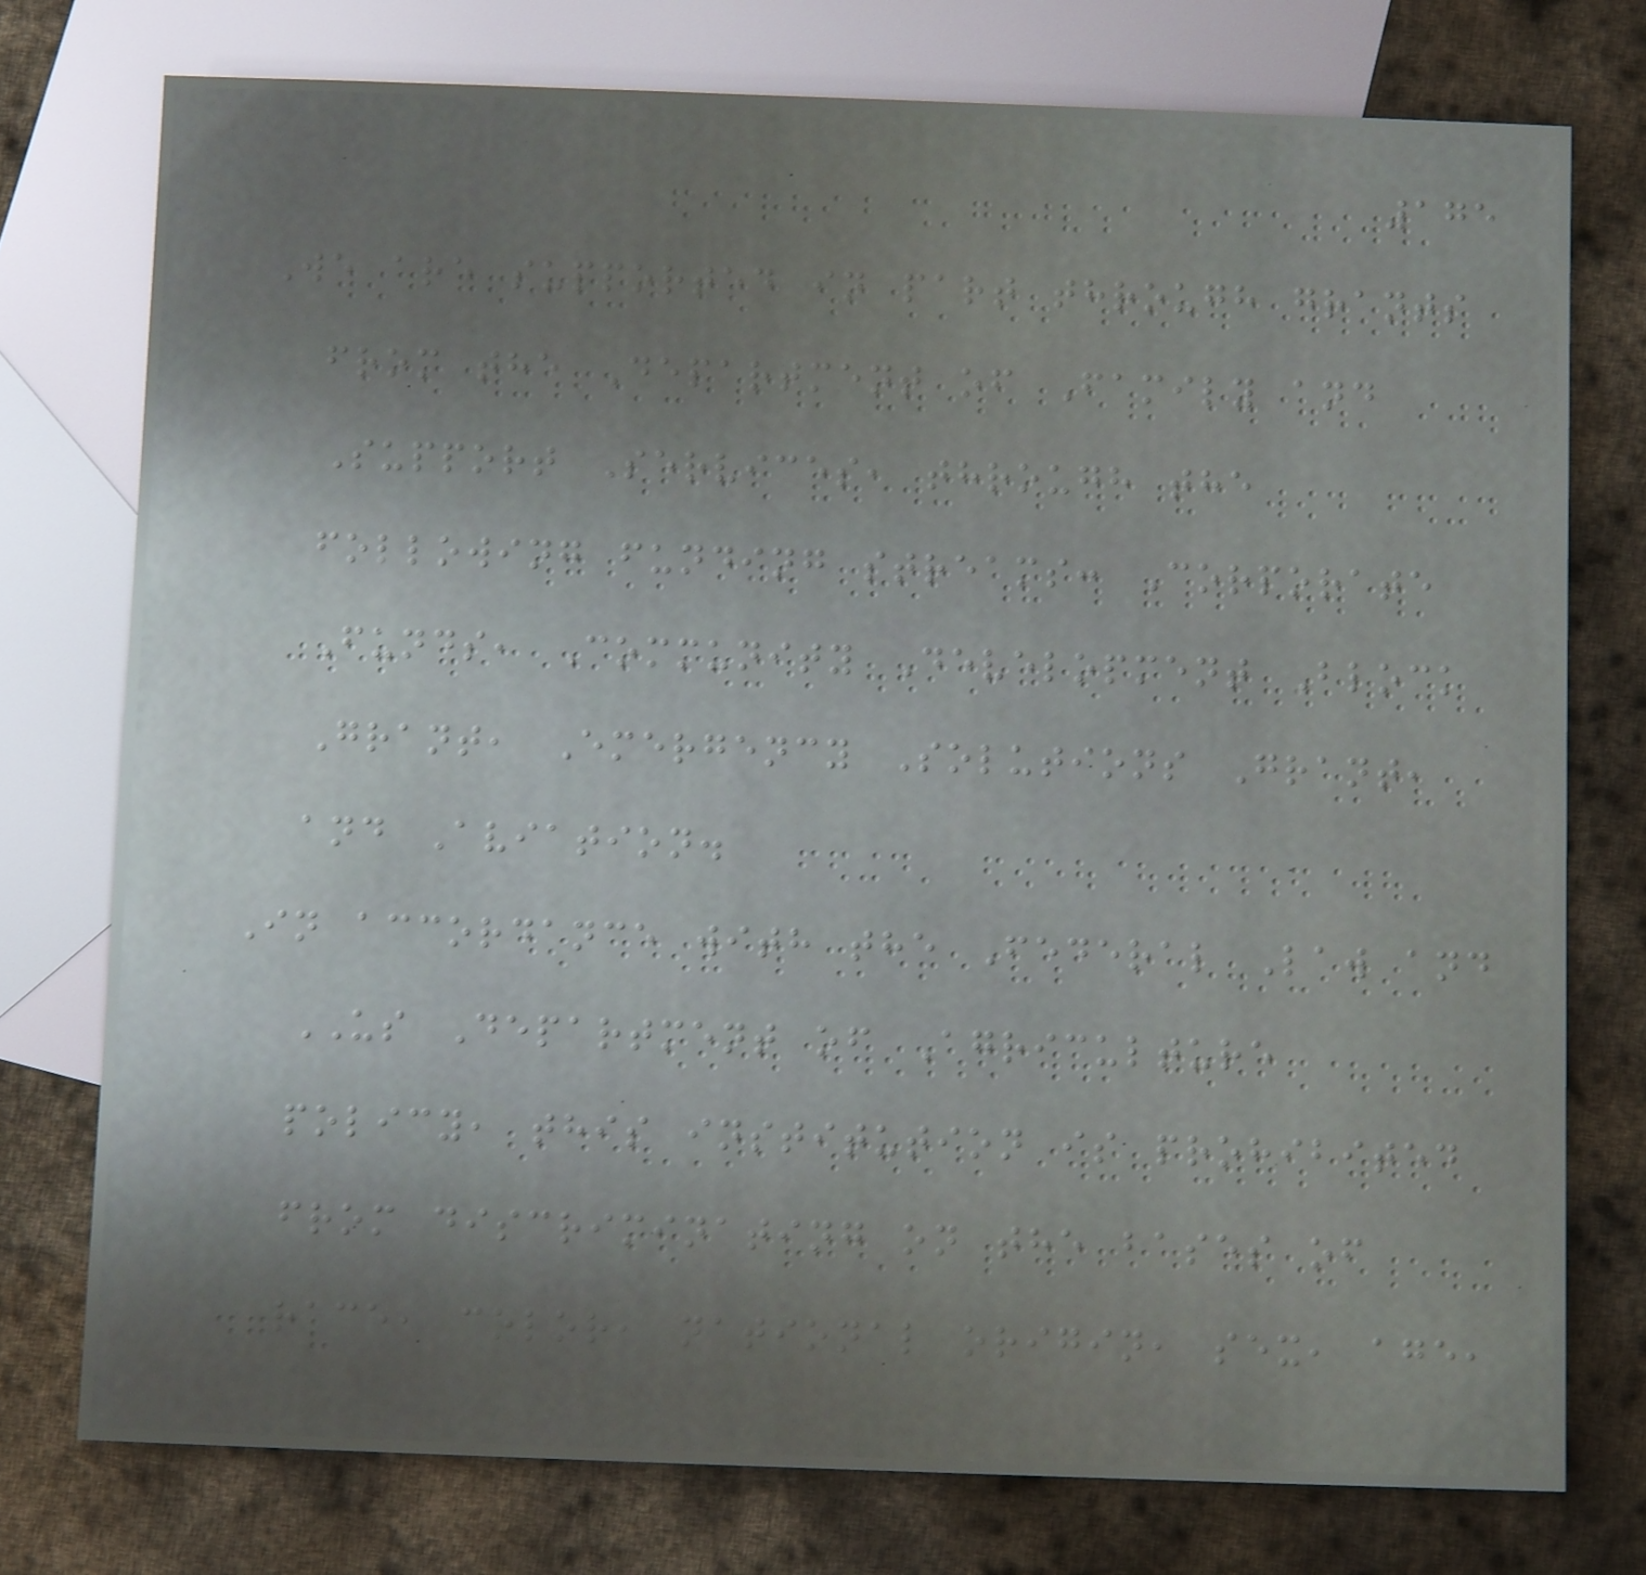175
We are supported in part through grants
from the Department of Family and
Support Services, through the
following funding streams: Corporate
Funds, Community Development Block
Grant, Emergency Solutions Grant,
and Aviation.
In accordance with the Federal Law and
US Department of Agriculture
policy, this institution is prohibited
from discriminating on the bases of
race, color, national origin, sex, age,
